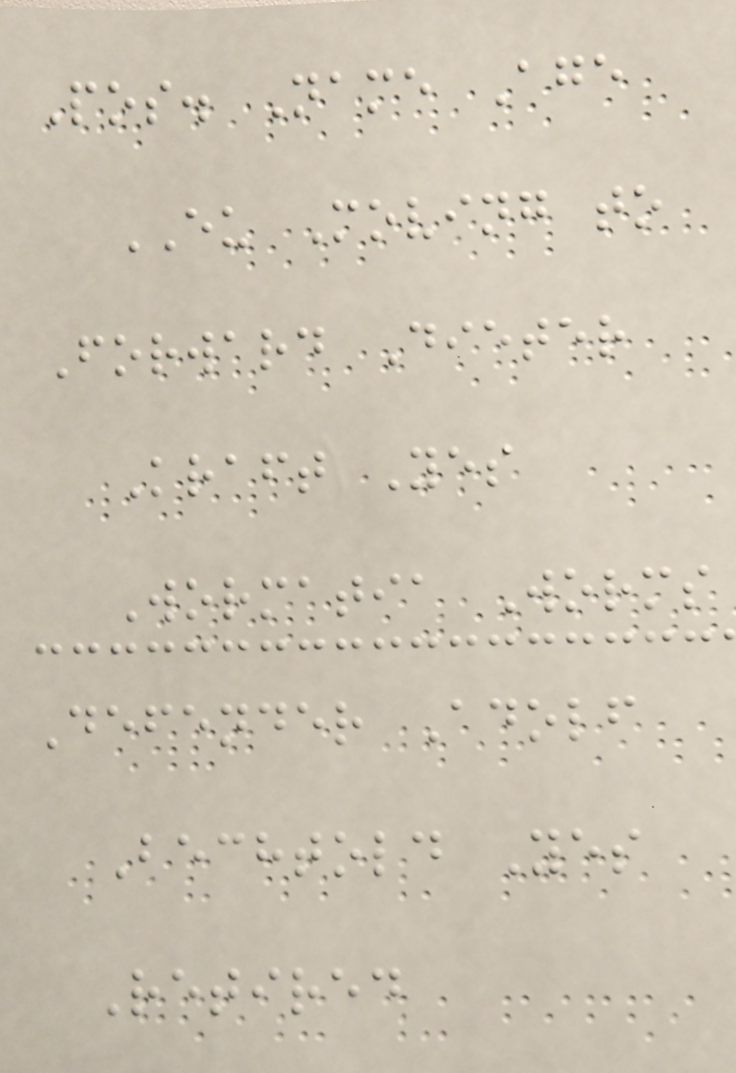Pos. Name Age
EU Moving to
Forward Dieter
Kraft Yes
Wormatia Worms
Defender Adolf
Bechtold Yes
Retired
